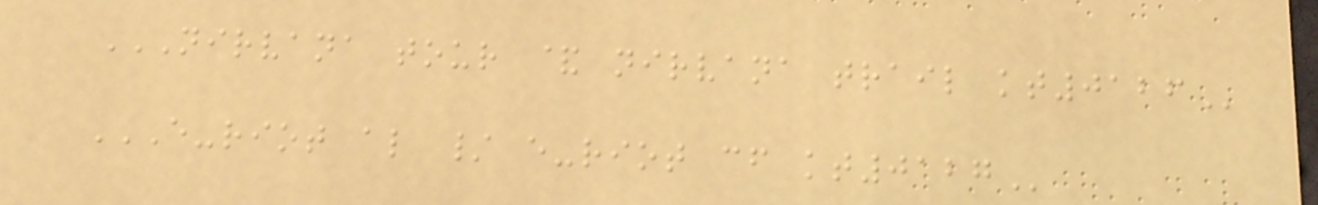NIRVANA TOUR & NIRVANA TRAIL KT0126
E-RIOT AL / E-RIOT CF KT0127
